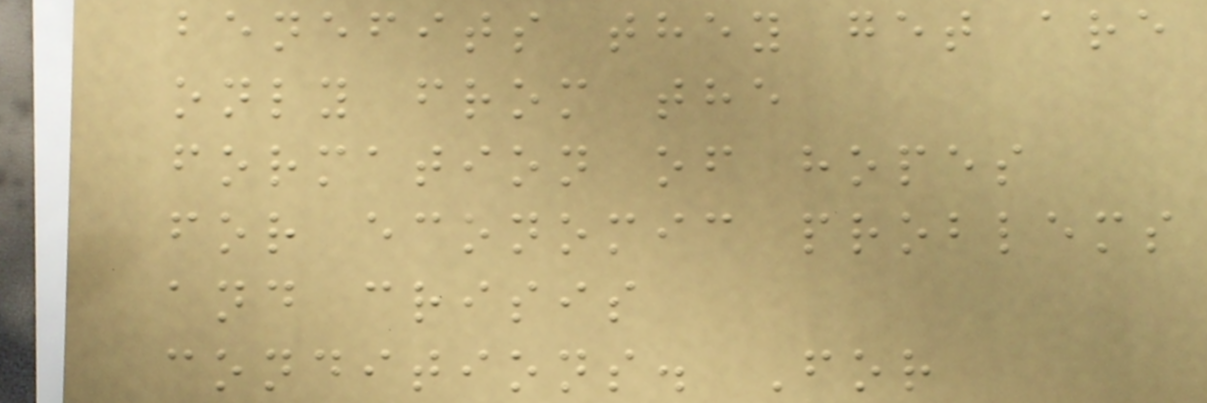benefits they get are
only from the
formation of hopes
for economic problems
and crisis
conditions. For
